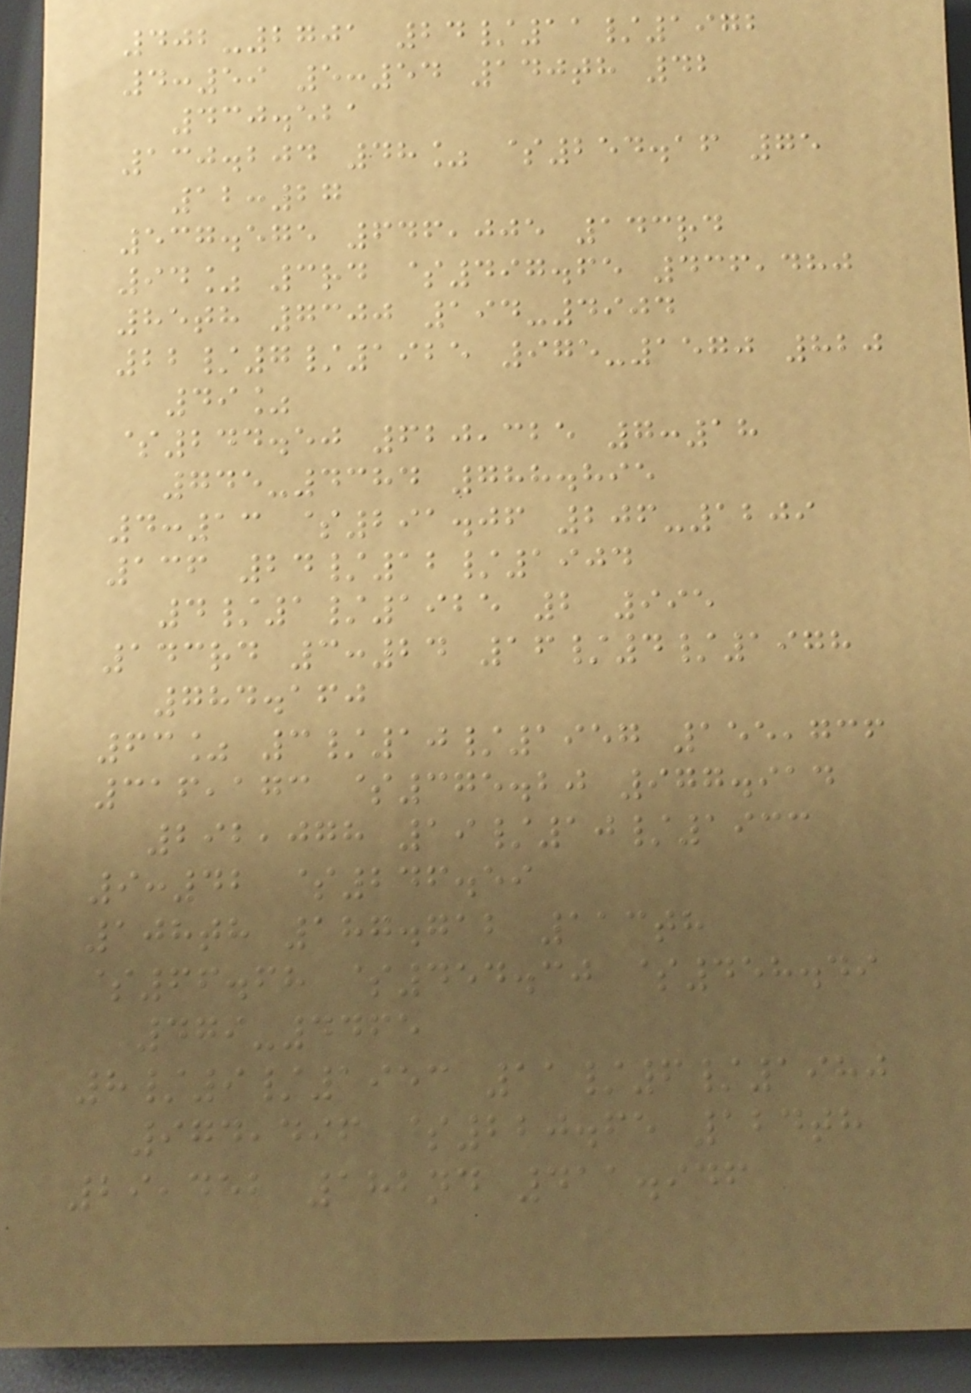402-2701 24/11/1972
4:59 5:54 140th 42
430.521
130.204 48% $254.16 75
12:27
537.575 646,005 143rd
94% 3rd $497.65 436,480
85th 7300 194-4904
22/7/1925 975-1570 820
49%
$244.50 620,325 7:18
745-4384 788.895
4:13 $291.06 206-1209
136 24/12/1904
4/1/1925 2 995
143rd 3:24 16/4/1978
784.160
63% 3/10/1957 155,736
316,173 $375.20 977.914
292,078 19/10/1933
9:42 $246.59
108th 187.712 113th
$66.68 $454.30 $458.49
479-4465
8/9/1953 11/6/1980
974,496 $220.65 124th
29,452 182nd 411.946
